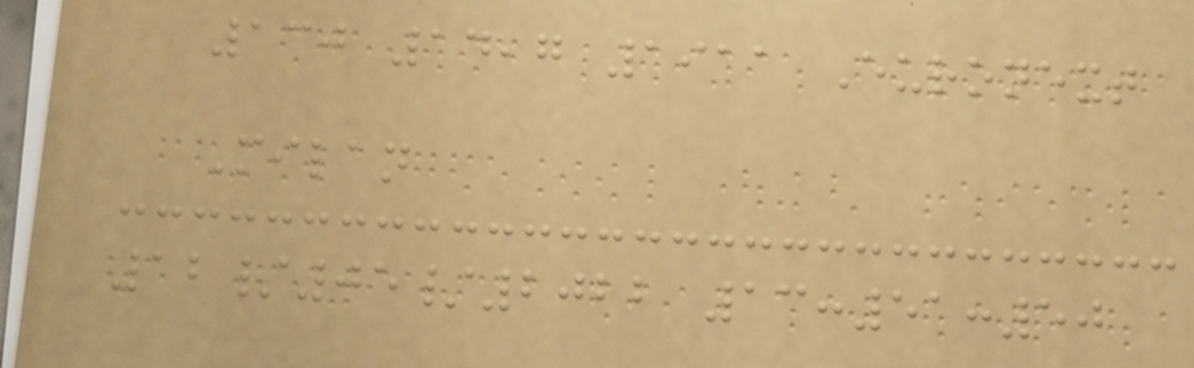130 14,7 1911 Euronext
Milan
12/05/2022 13:51:50
